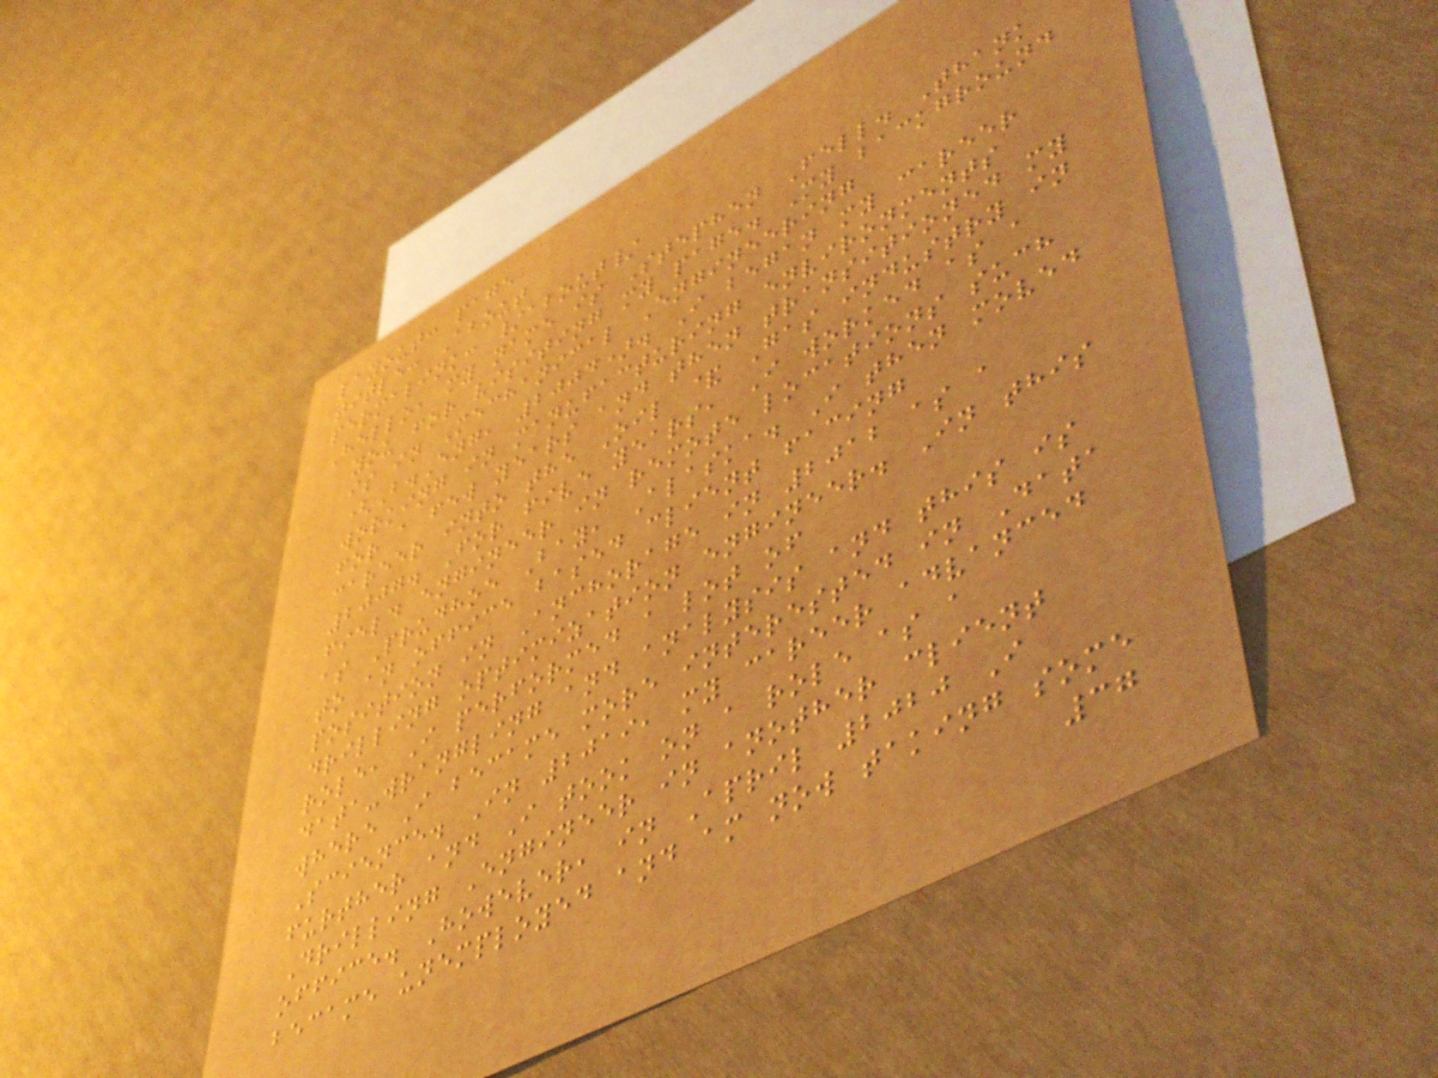layout: page
title: About
permalink: /about/
Hello, my name is Stephen Fell. Thank
you for visiting my page. My background
is in Mechanical Engineering
(B.Eng, 2004). I began my career
working in manufacturing environments
for a few years and then transitioned my
career into the Oil & Gas industry in
2007. For five years, I worked as a
field engineer in remote locations such
as Prudhoe Bay, Alaska. I then moved
to an office based client facing
position in Anchorage in 2012 as a
drilling optimization engineer. In this
role, I performed a lot of
data-wrangling and analysis and this is
where I became more interested in Data
Science. In 2019, my career advanced
further and I took on a role as a
Drilling Engineer in another client
office. However, in April 2020 I
became unemployed and am now taking some
37
